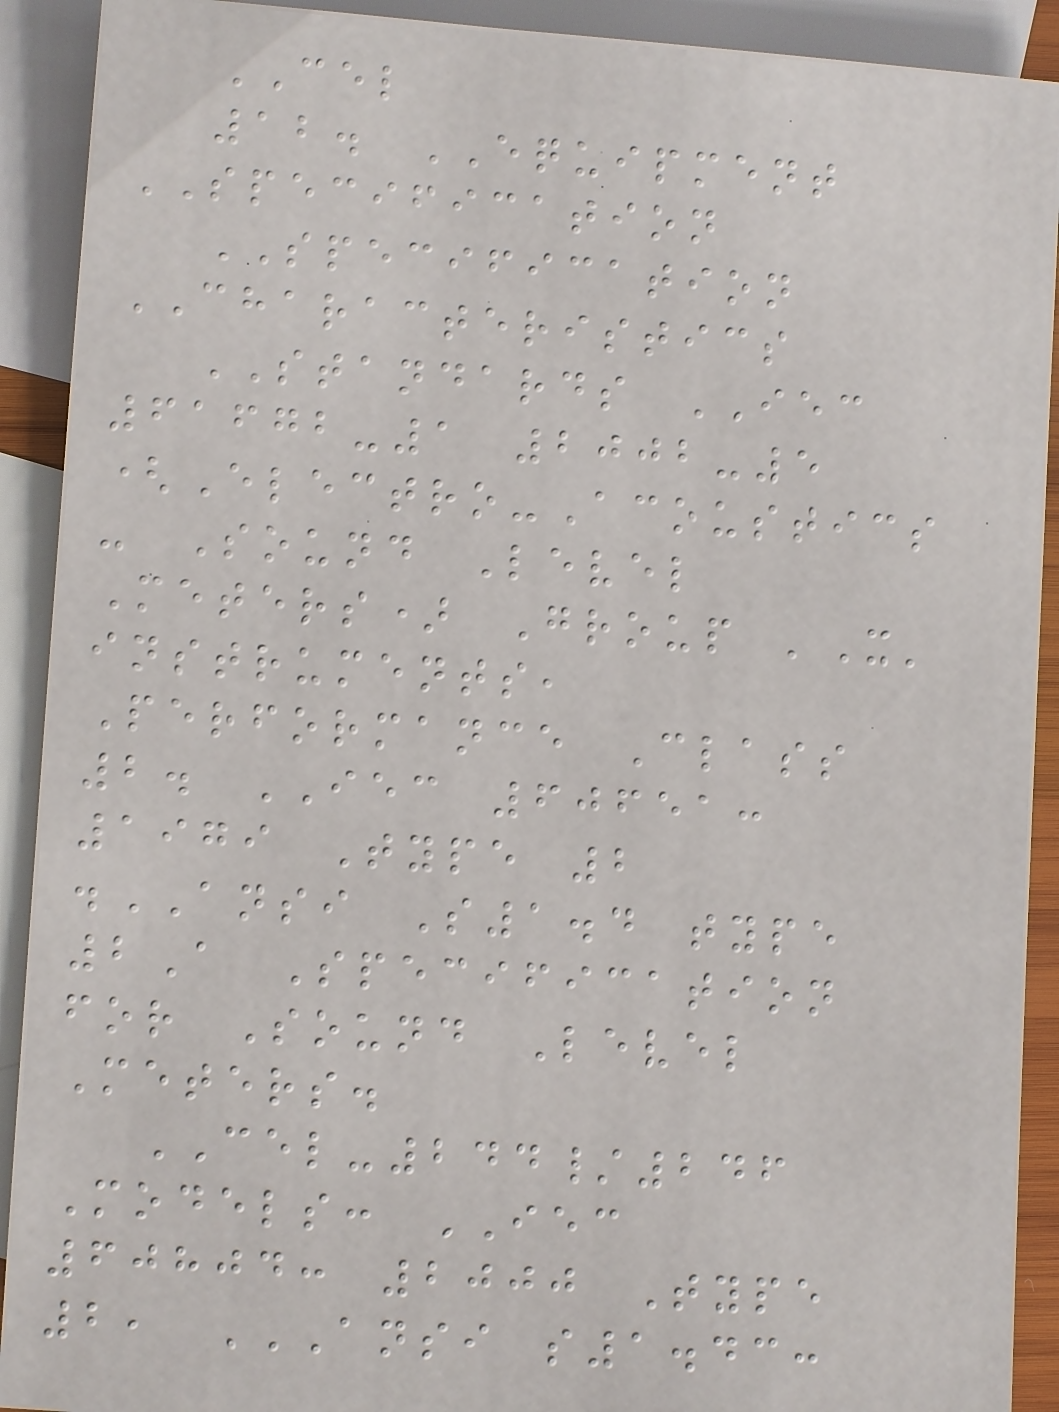CEL
12. EQUIPMENT
SPECIFICATION
SPECIFICATION
CHARACTERISTICS
STANDARDS IEC
61672-1 2002-5
(Electro-Acoustics
- Sound Level
Meters) Group 'X'
instruments,
Performance Class
2. IEC 60651:
1979 Type 2
.ANSI S1.4 type
2A Specification
for Sound Level
Meters.
CEL-244/246
Models: IEC
60804: 2000 Type
2, ANSI S1.43:
